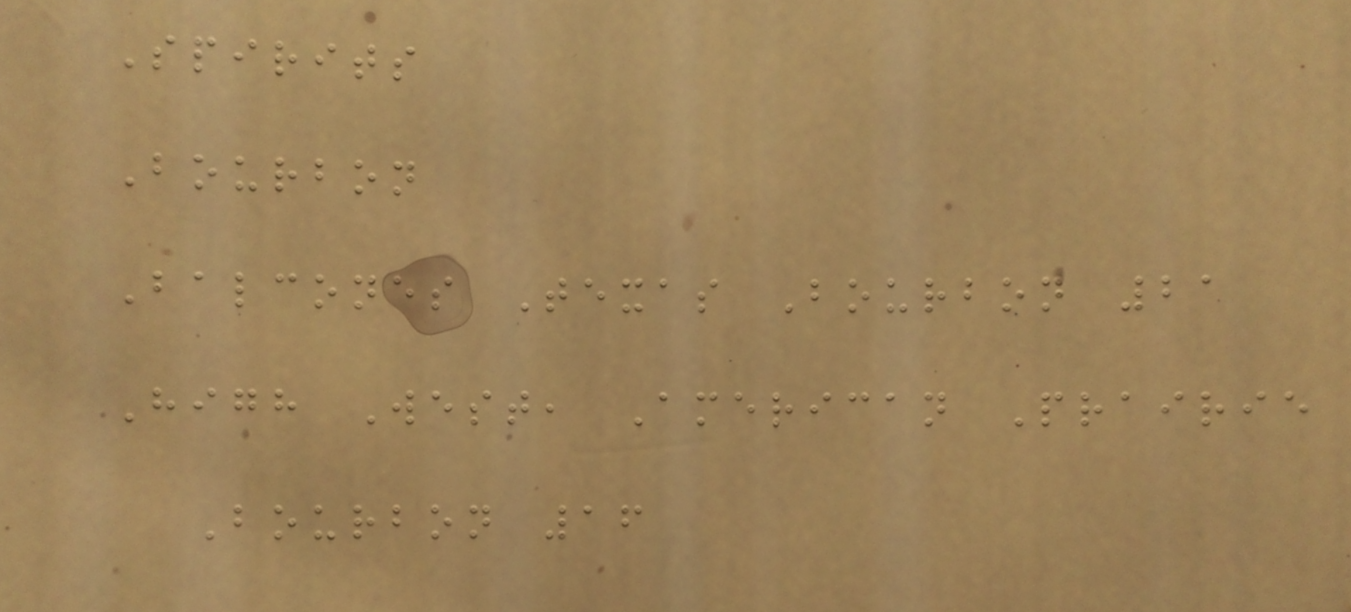Spirits
Bourbon
Balcones Texas Bourbon 21
High West, American Prairie
Bourbon 16
